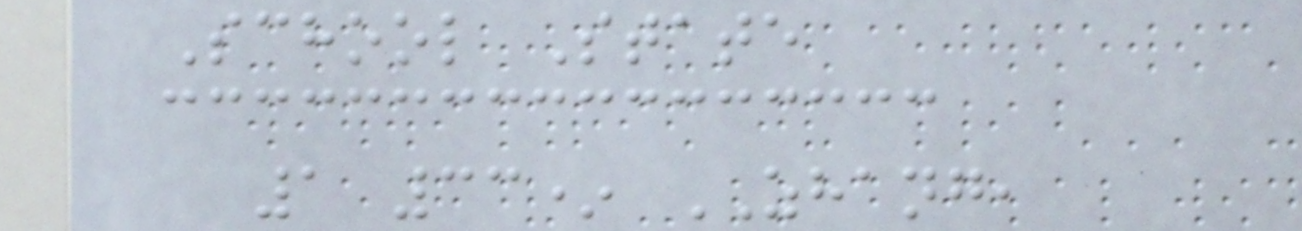School State
1 33* ZHANG,
